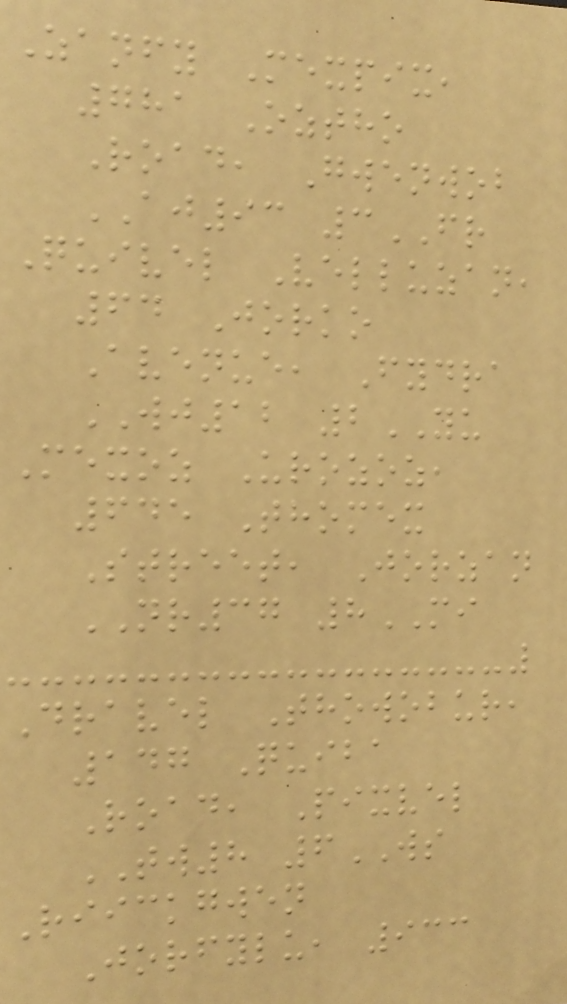Zanfy Mexpix,
781 Oztho
Road, Gwenwob
AJ93 3FR
Quivel Velluzan,
64 Jorko
Avenue, Fydra
WJ12 2YU
Mexoz Urozoz,
645 Thomex
Street, Jorzan
NR37 8MI
Dravel Thowobur,
147 Quiba
Road, Pixvel
TW8 6WS
Riickgwen
Jorfylu, 933
